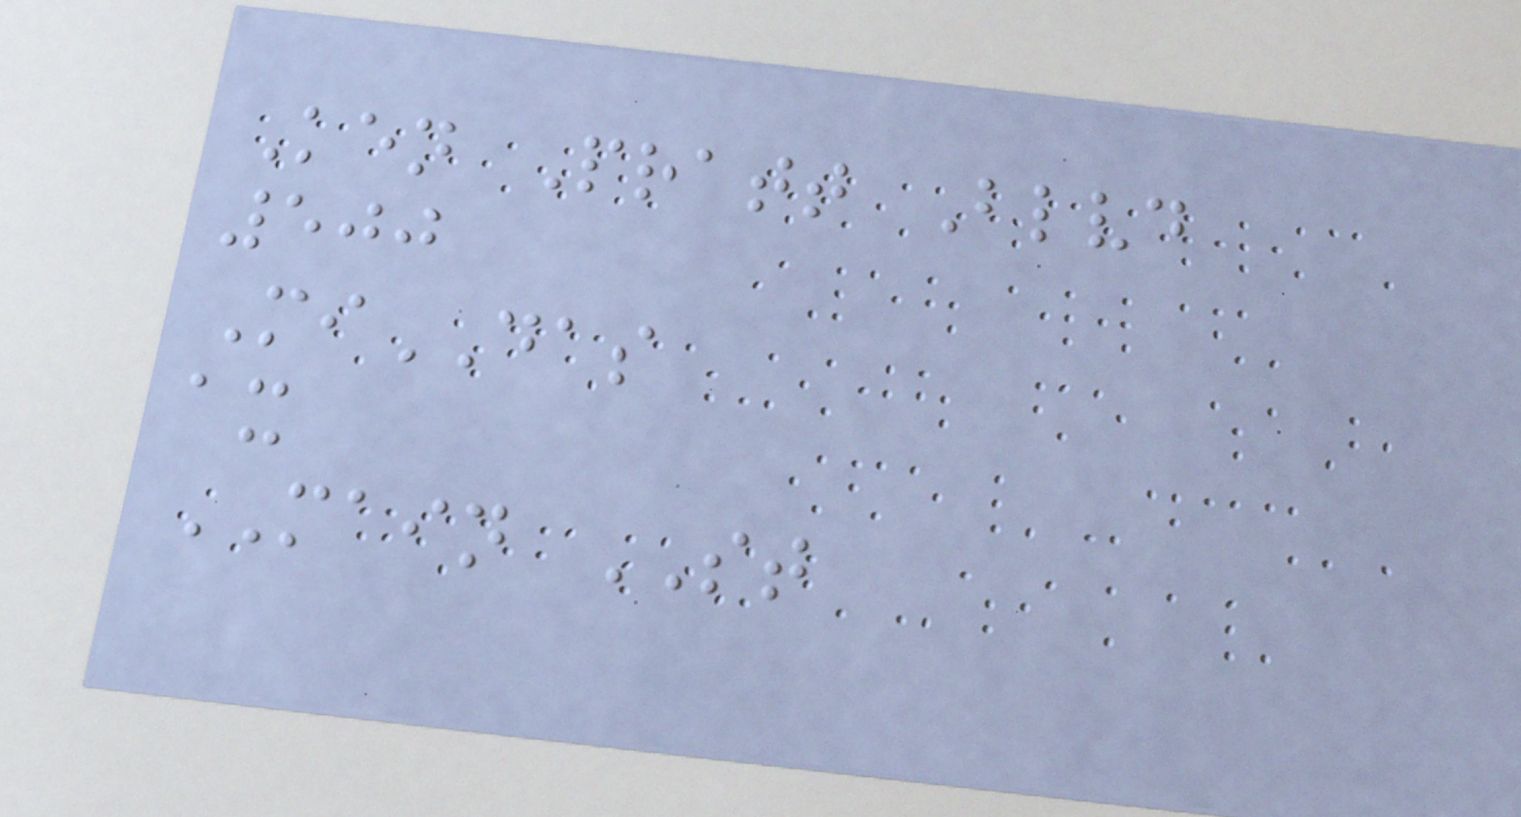Ken Pratt Blvd
500
MiDAS
ax
MAIN ST
